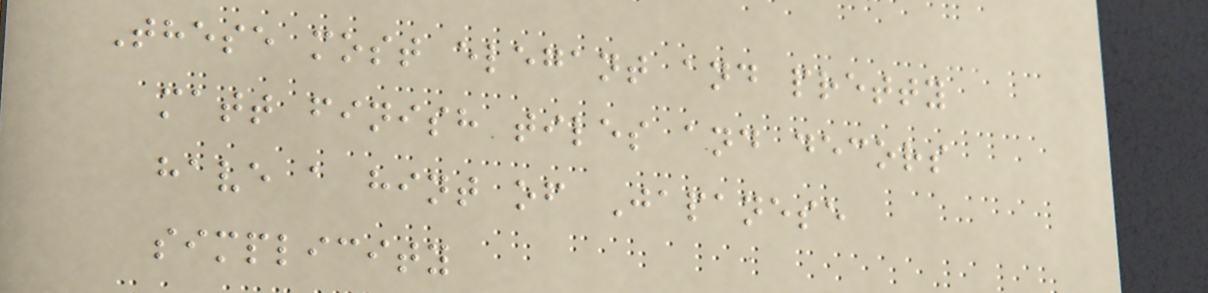These most elegant and pretty
matt finish tiles and decors
have a hint of Japanese
simplicity
